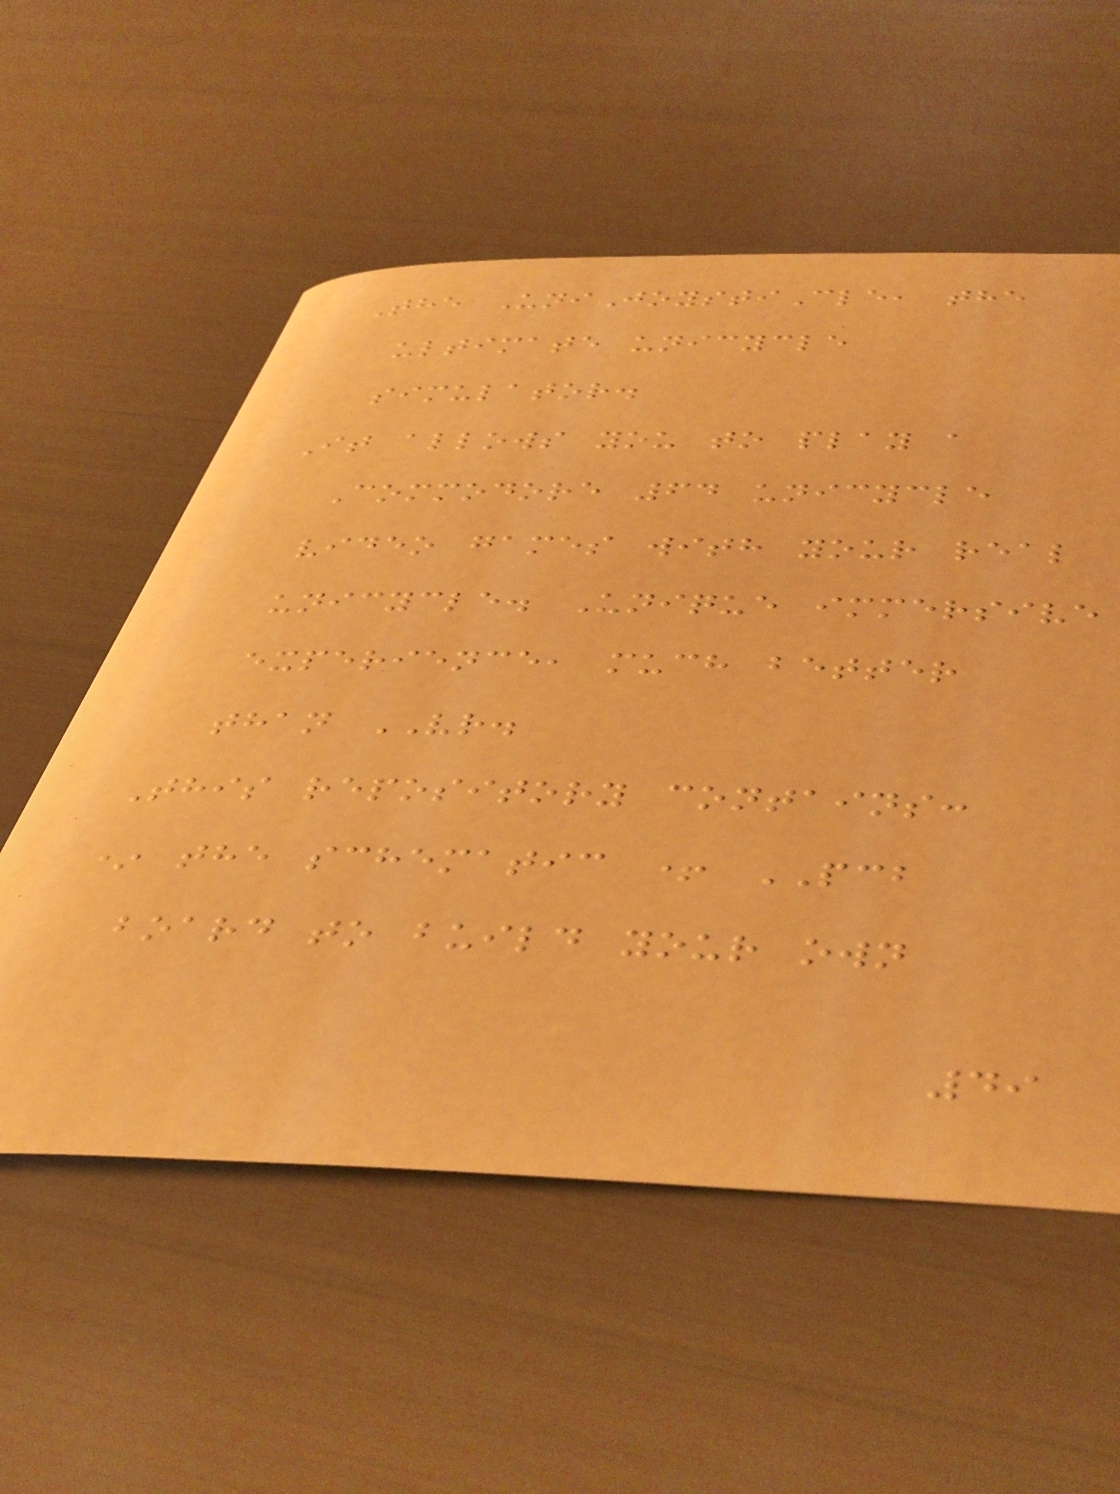The UniJoystiCle, the
ultimate unicycle
simulator.
It allows you to play a
Commodore 64 unicycle
video games with your real
unicycle. Unique immersive
experience, much better
than VR.
This repository contains:
* the schematic + PCB
board to build your own
49
